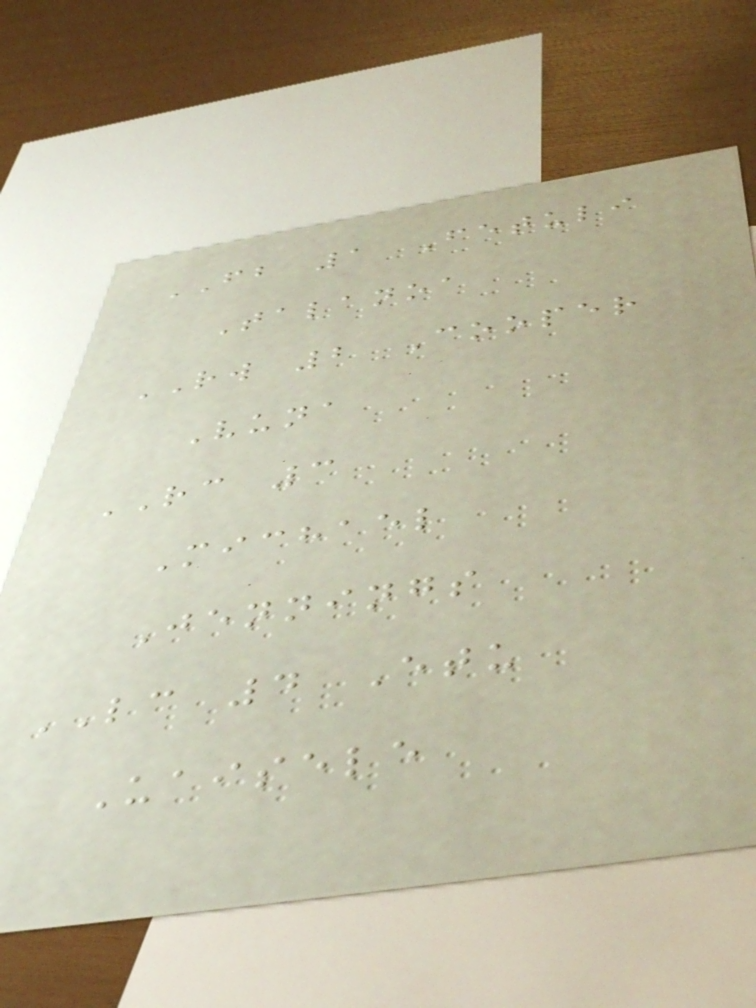FB 1 Fetuli
Talanoa
RW 2 Cooper
Vuna
RC 3
Michael
Jennings
LC 4 Etu
Uaisele
